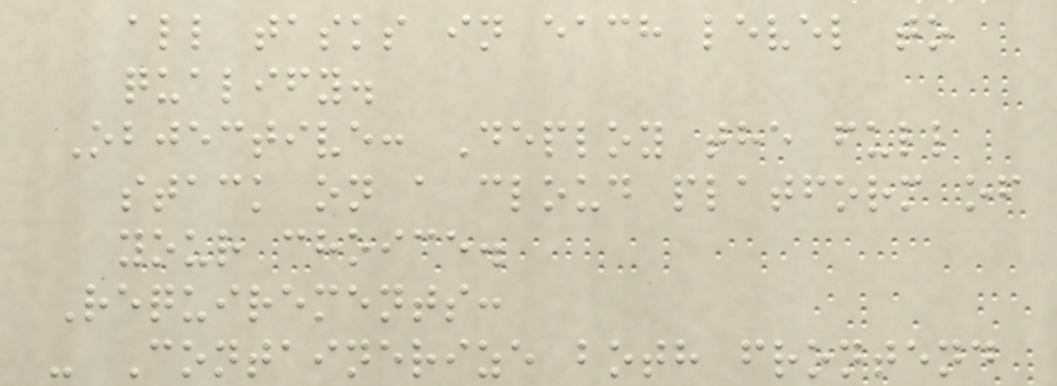all tasks in each level to
qualify.
Objective: Deploy the full
stack on a cloud platform of
your choice.
Requirements:
- Containerize both frontend
